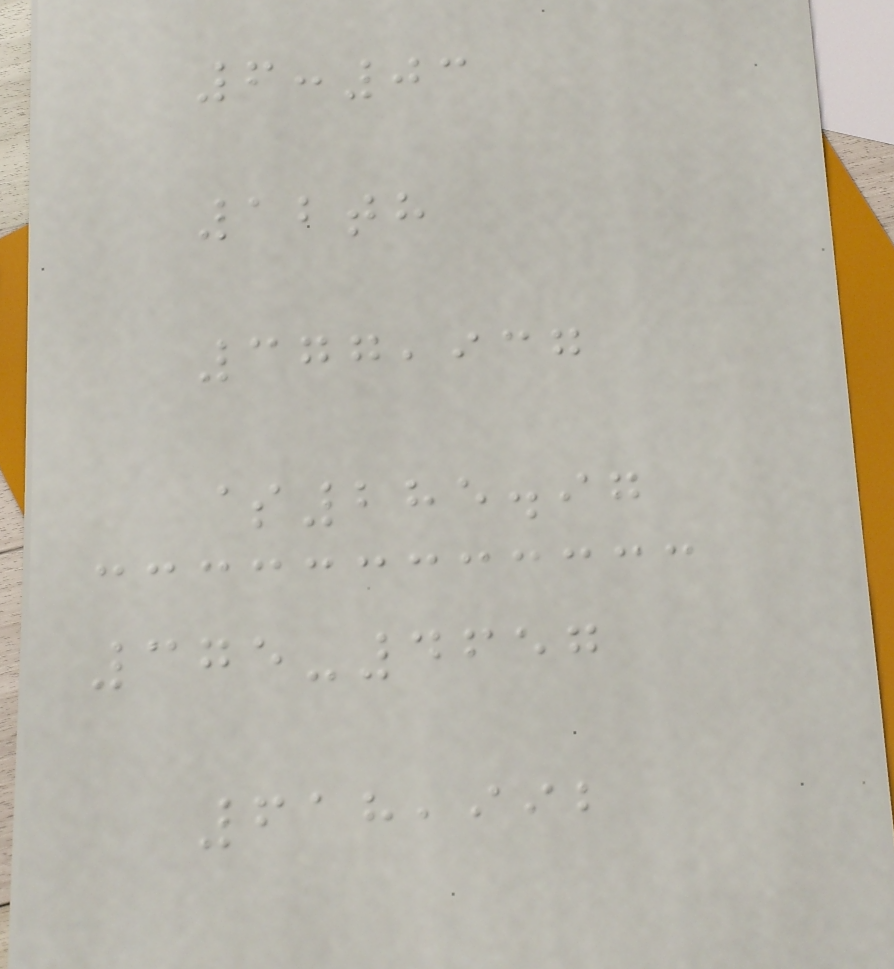6:03
12th
377,937
$285.97
375-4657
618,992
